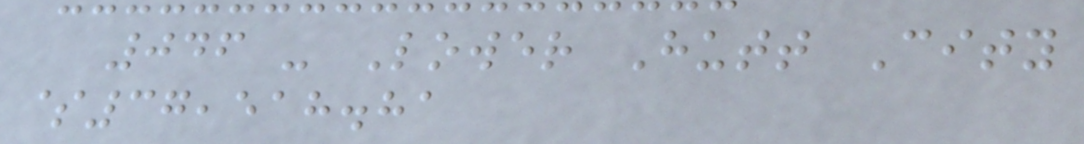046 - Lower Hutt City
$37,518.81
